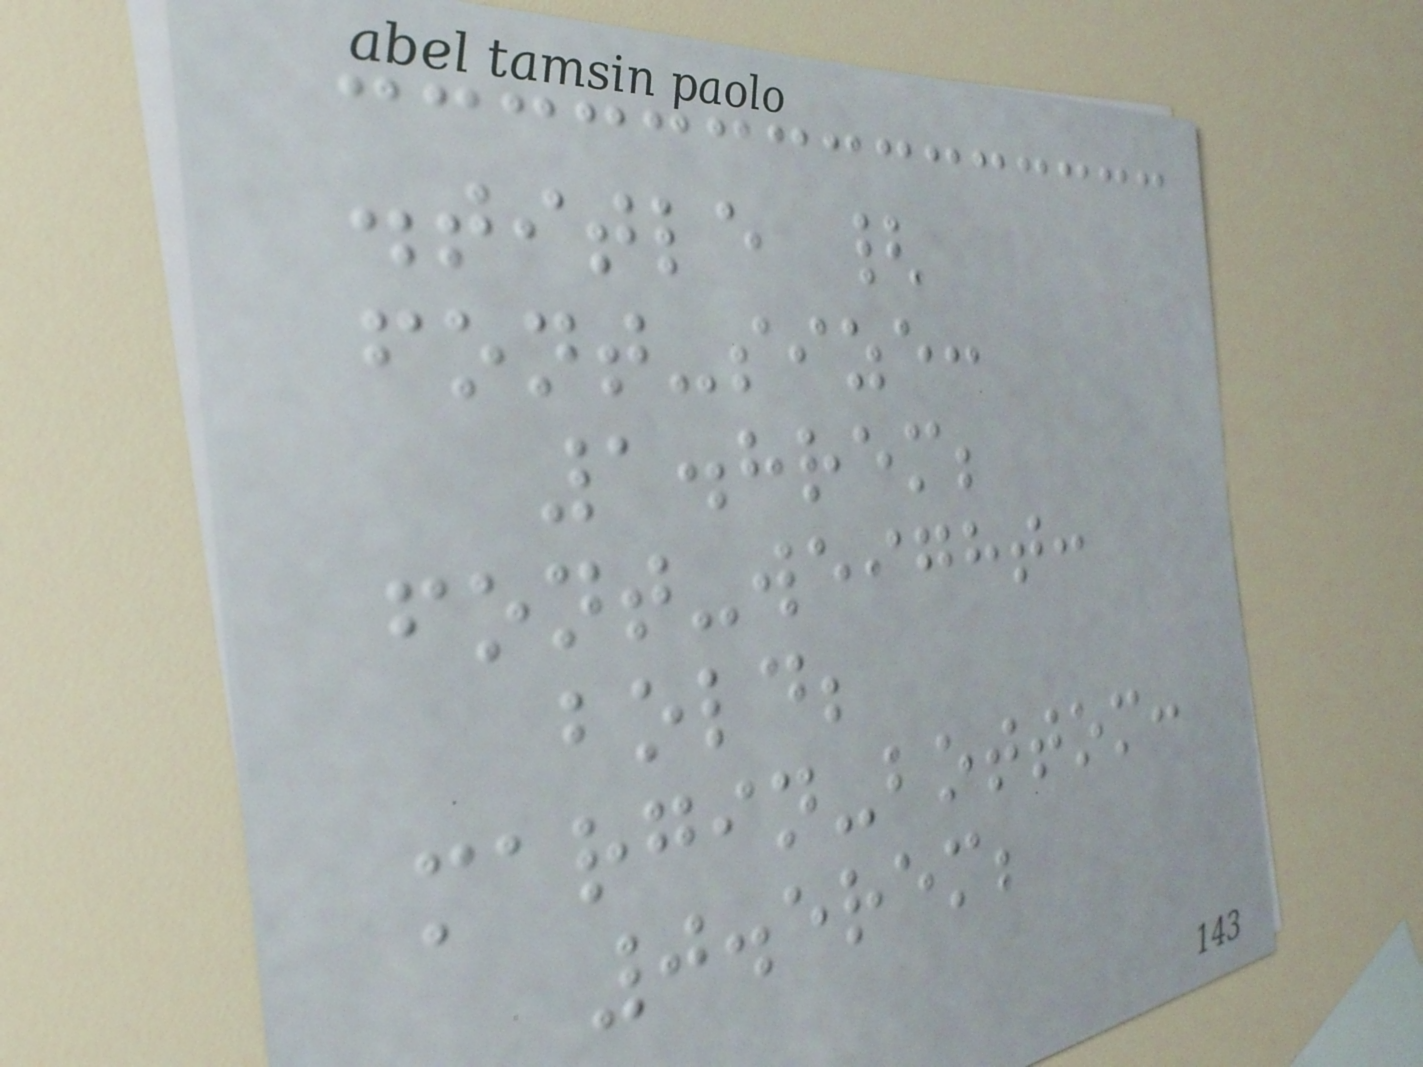.title {
font-size:
1.8rem;
font-weight:
bold;
margin-bottom:
0.5rem;
